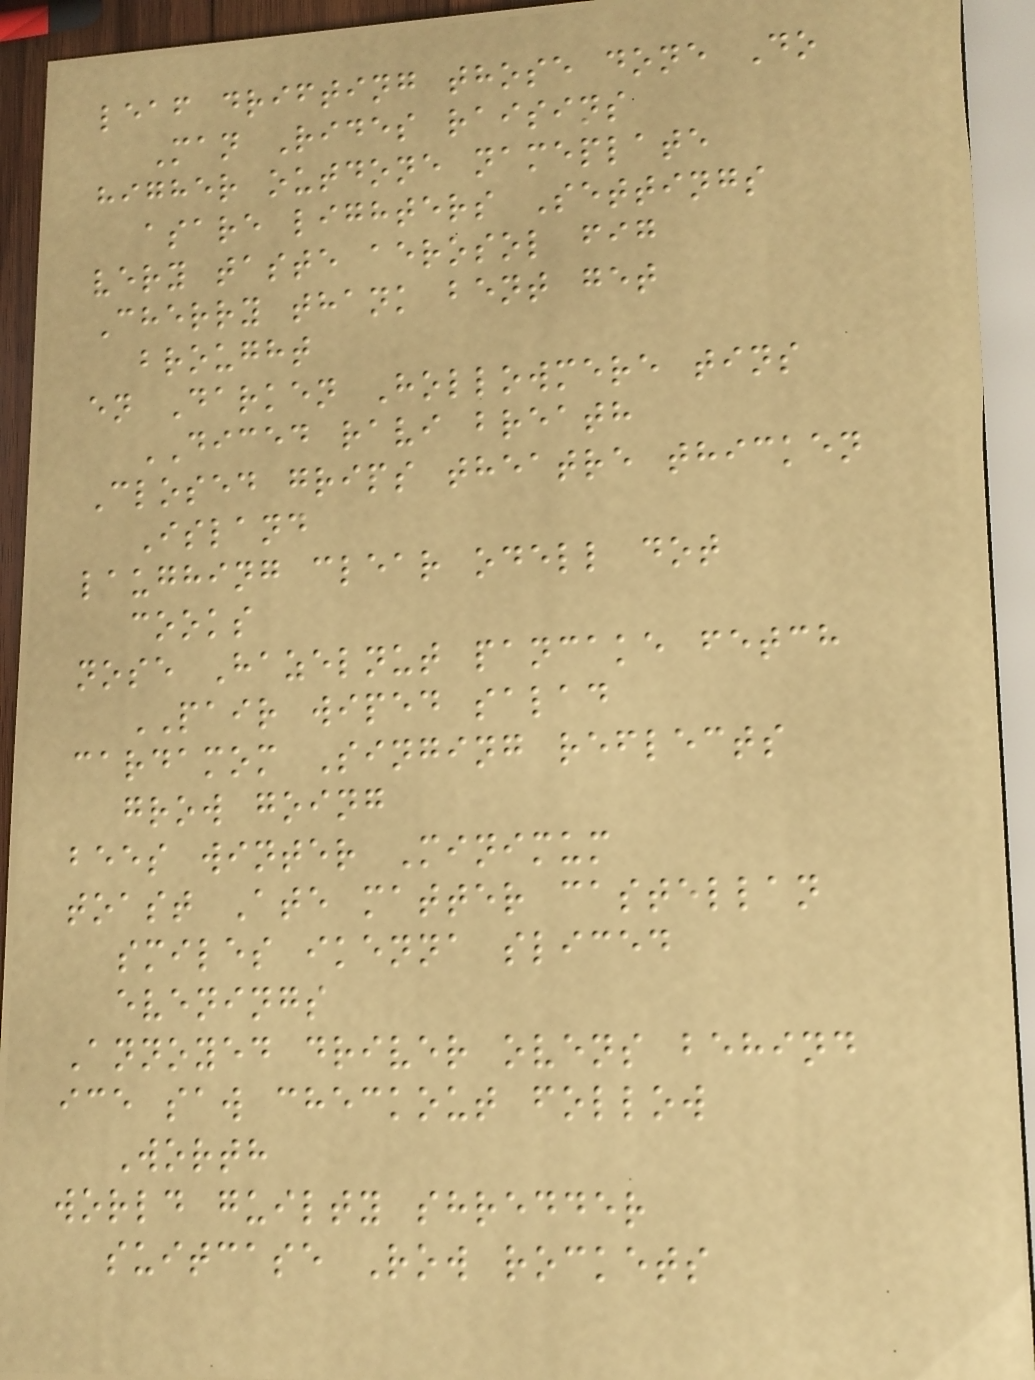leaf drifting those done Do
Man Rides raisins
higher outdone nameplate
asare lighters Settings
very taste aerosol fig
Cherry thank bent get
brought
en Darken Hollowmere tins
DICED ravi breath
Closed grips theatre thicken
Island
laughing clear odell dot
cooks
nose Hazelnut pancake fetch
PAIR wiped salad
cardamom Singing reflects
grow going
bees winter Minimum
toast Ate matter castellan
smiles ikenna sliced
evenings
Annoyed driver ovens behind
ice saw checkout follow
Worth
world guilty shredder
suitcase Row rockets
